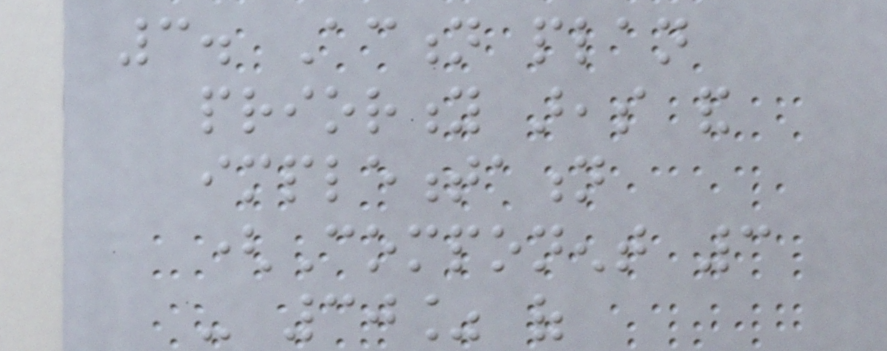3. Action plan
priority areas and
implementation
(Component 3
- 30% of
